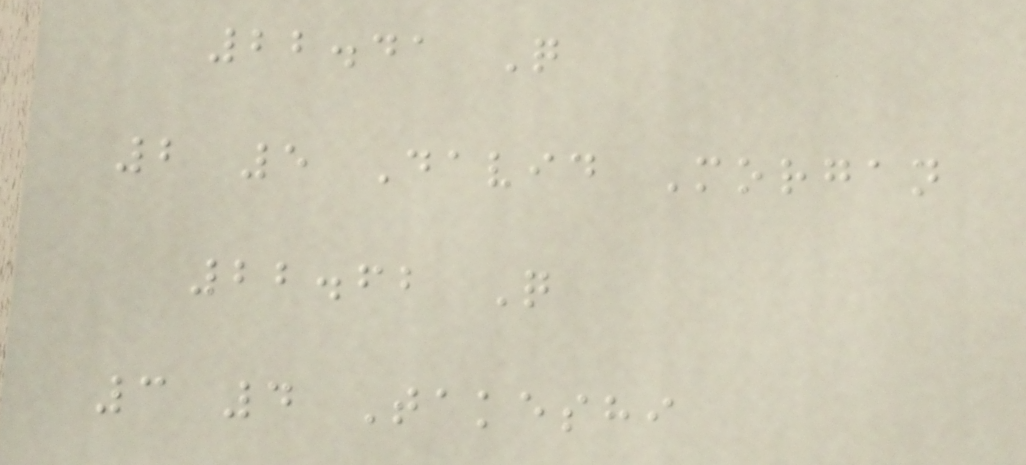22.41 Q
2 5 David Morgan
22.62 Q
3 4 Takeshi
